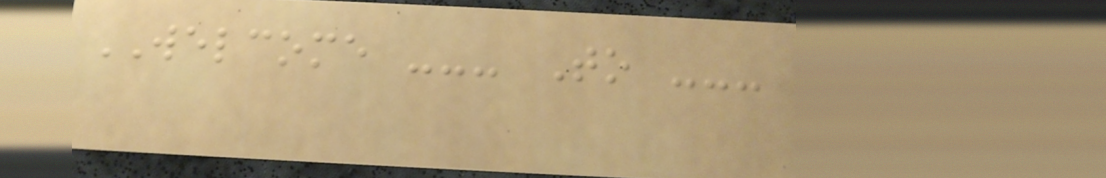WELCOME --- To ---
